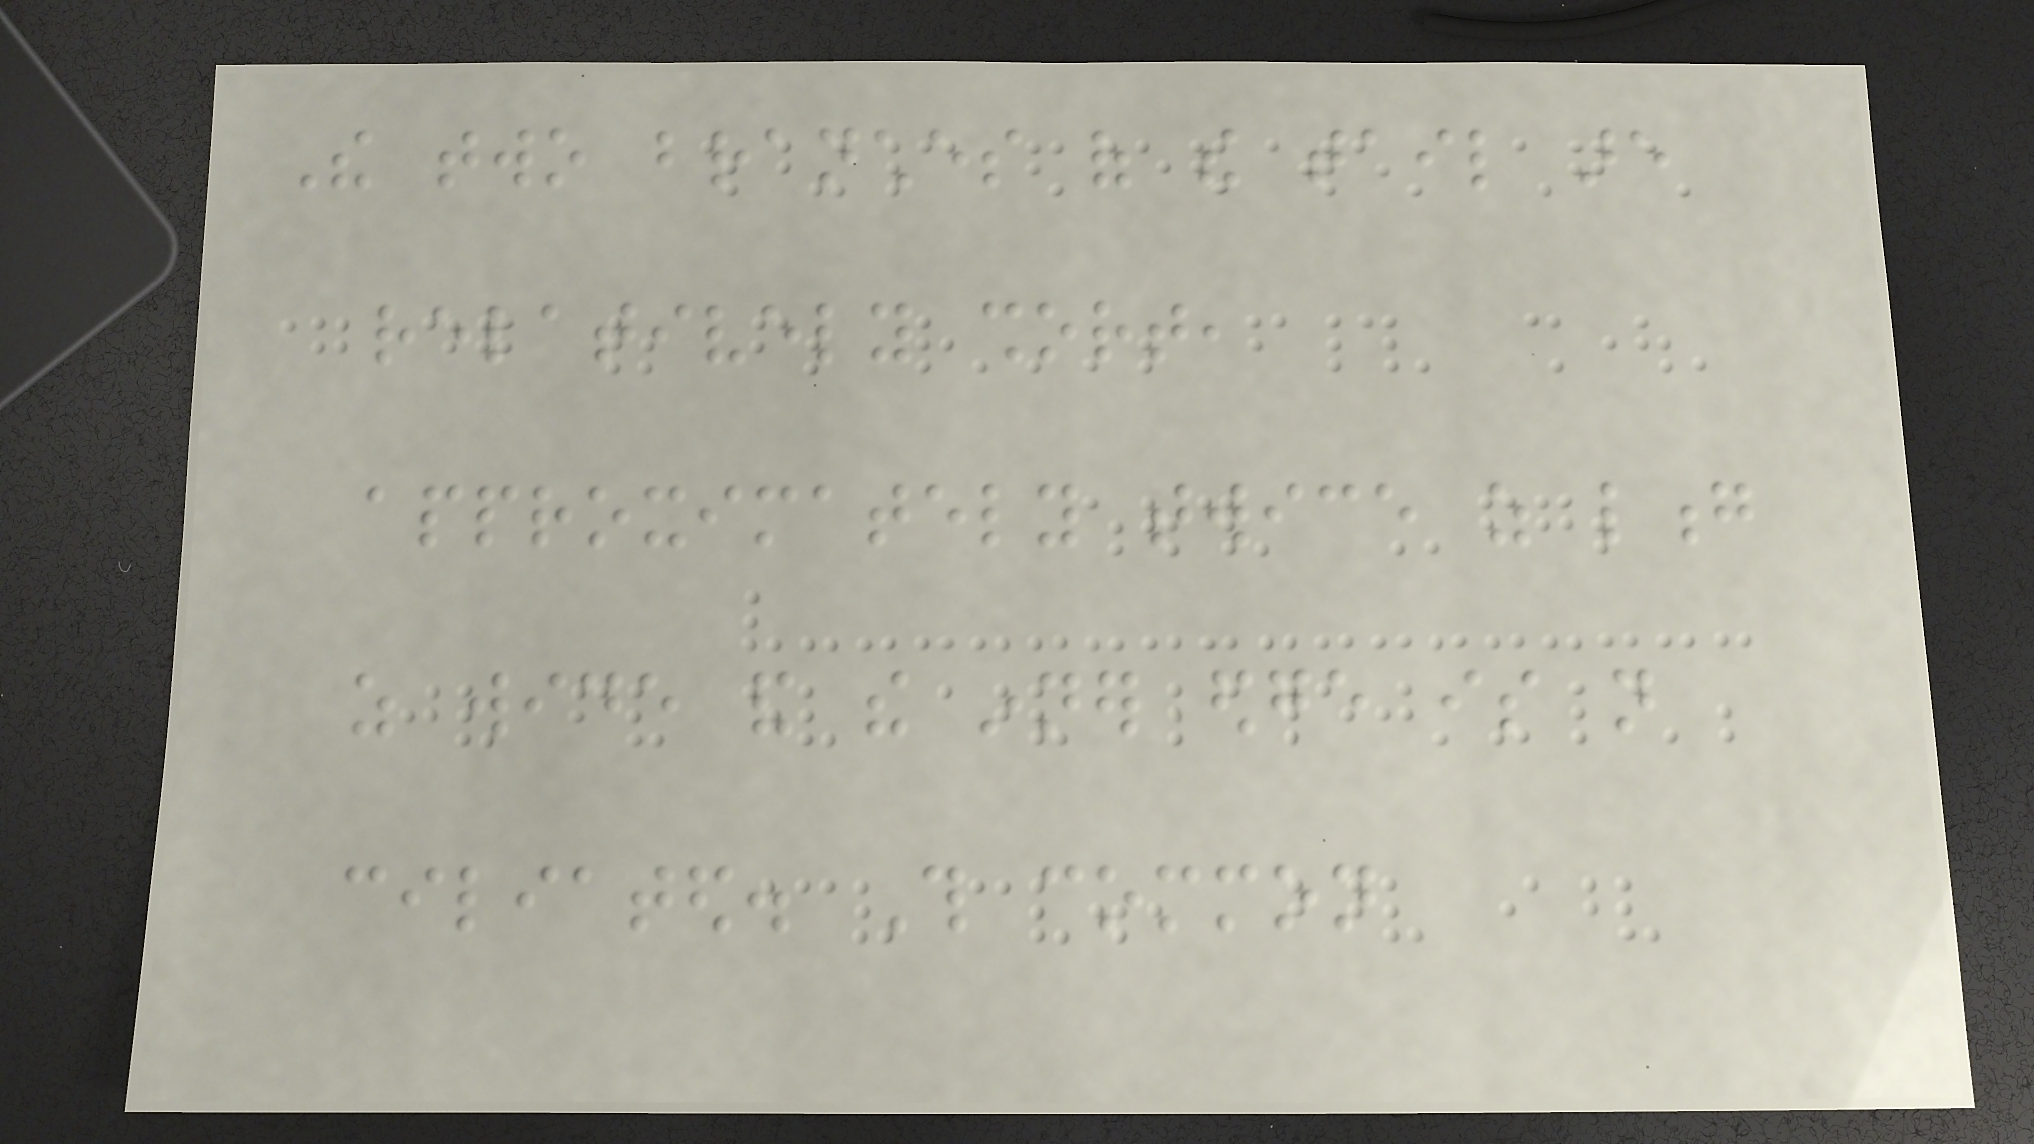The two branches of the tail are
relatively short,
approximately twice as long
as wide and the inner edge is not
ciliated. This common
